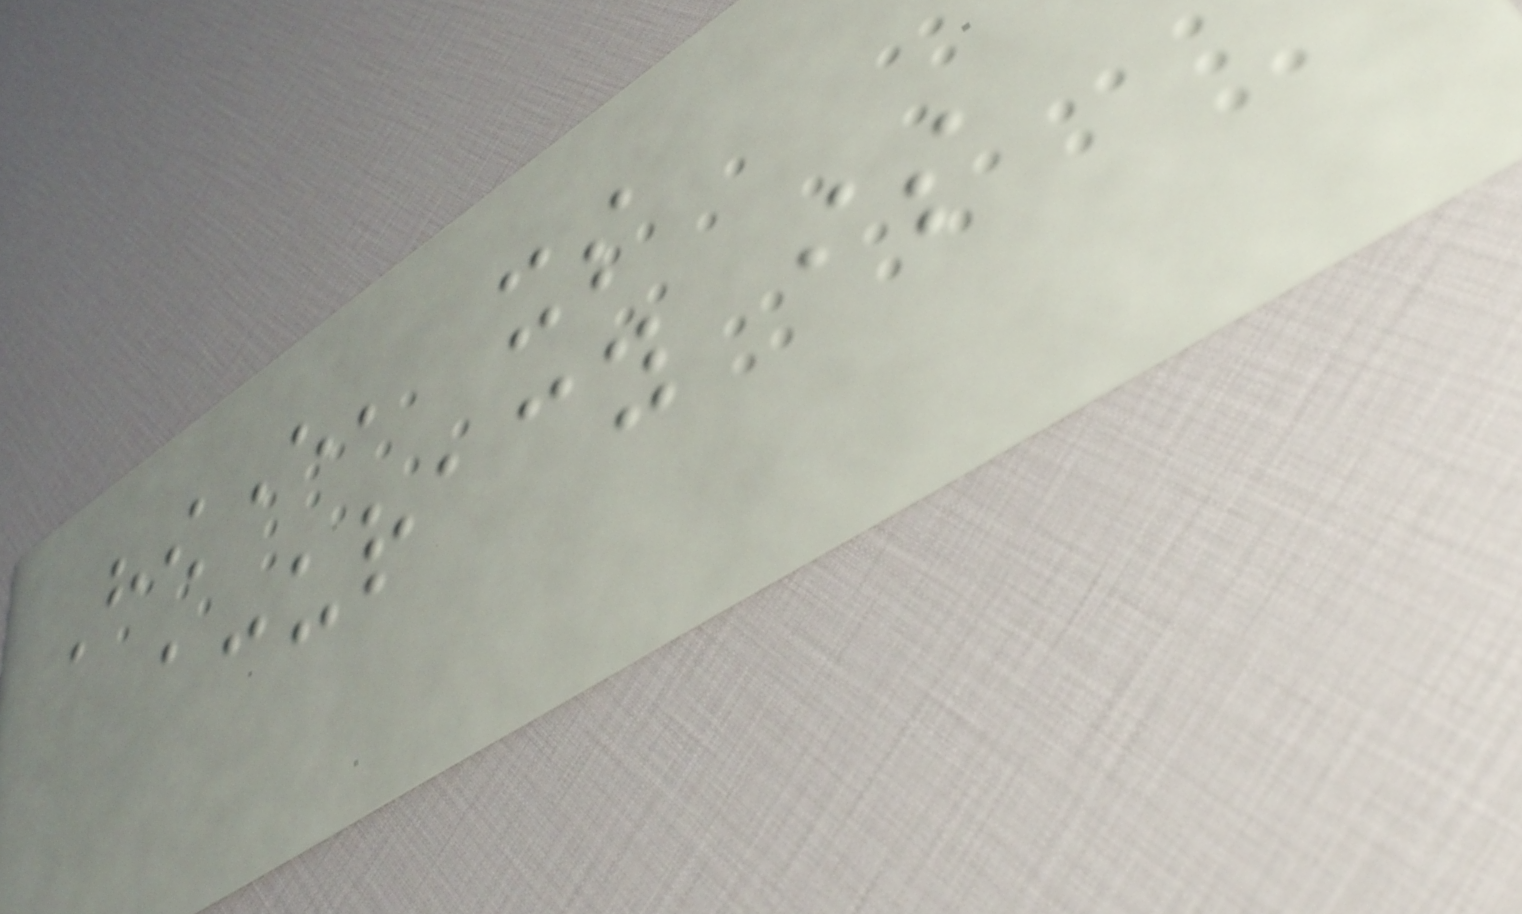However, its
accuracy is
